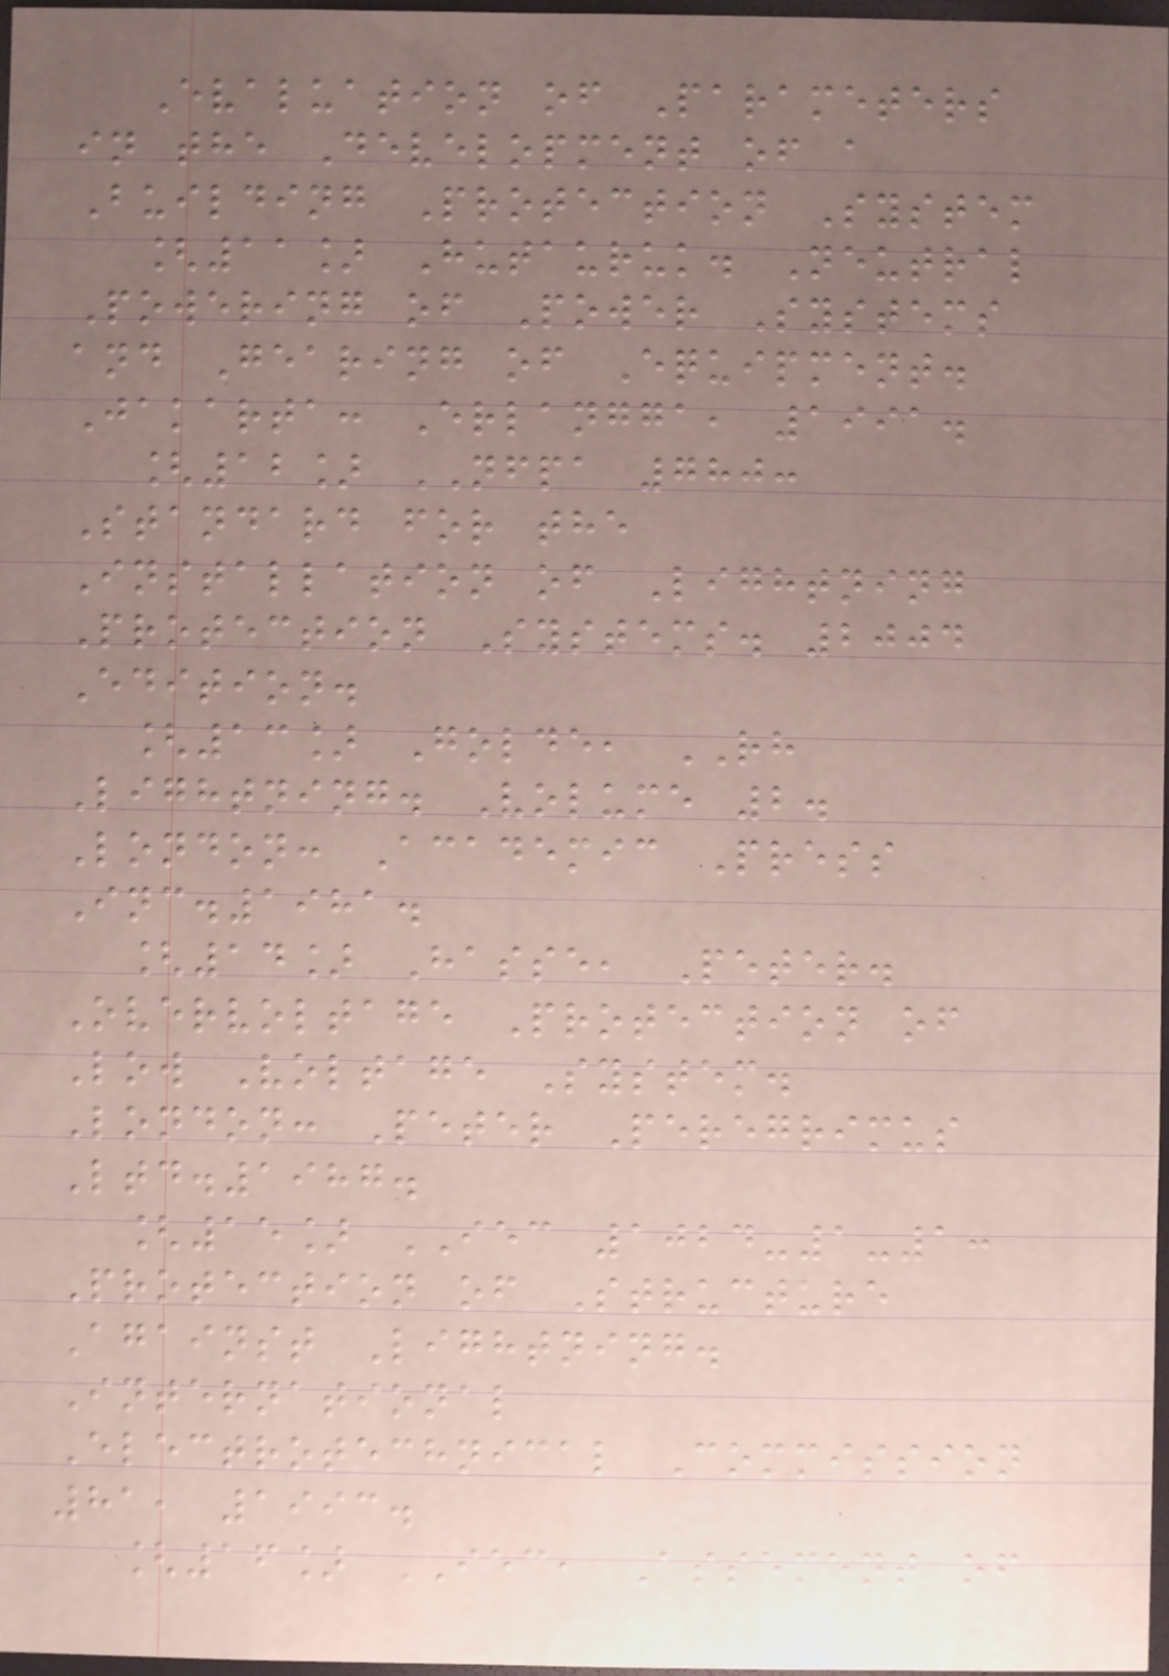Evaluation of Parameters
in the Development of a
Building Protection System
[11] Hutauruk. Neutral
Powering of Power Systems
and Gearing of Equipment.
Jakarta: Erlangga, 1991.
[12] NFPA 780:
Standard for the
Installation of Lightning
Protection Systems. 2004
Edition.
[13] Golde, RH
Lightning. Volume 2.
London: Academic Press
Inc.1981.
[14] Hasse, Peter.
Overvoltage Protection of
Low Voltage System.
London: Peter Peregrimus
Ltd.1987.
[15] IEC 1024-1-1:
Protection of Structure
Against Lightning.
International
Electrotechnical Commission
81, 1993.
[16] IEC, Assement of
